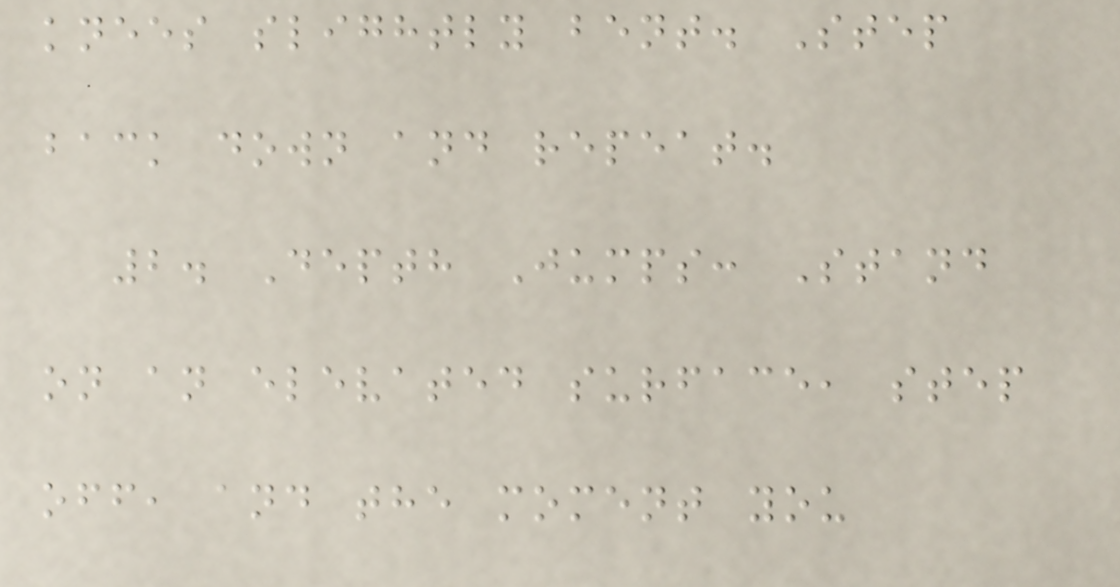knees slightly bent. Step
back down and repeat.
2. Depth Jumps: Stand
on an elevated surface, step
off, and the moment you
